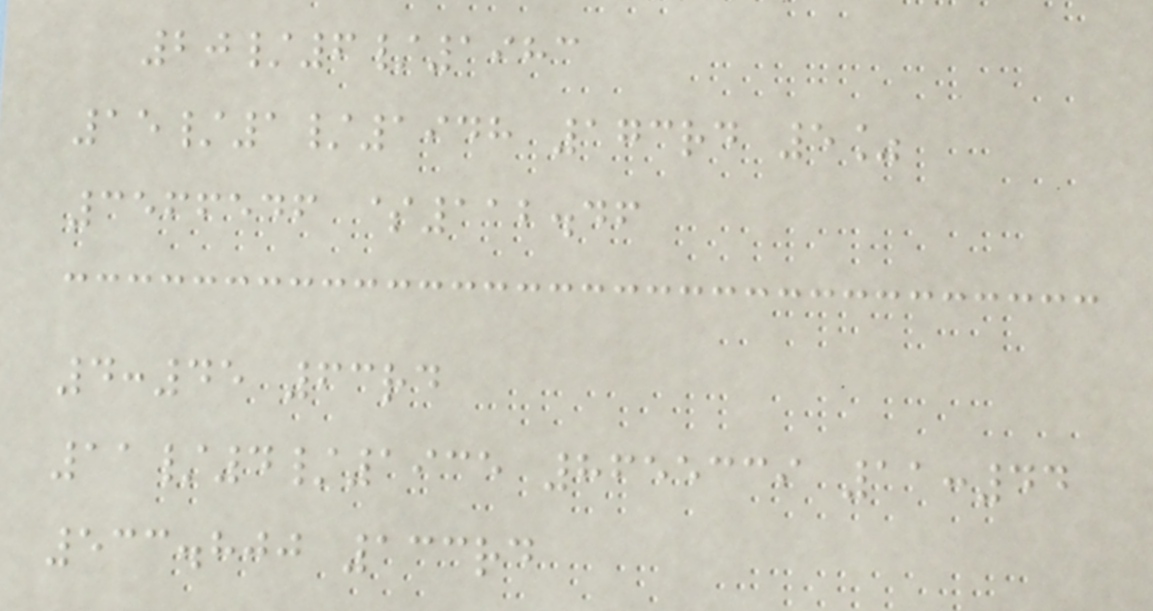20/6/1983
15/1/1948 173rd 5%
3566546 $112.46
4:45 63rd
11/4/1935 8655339 11:44
533.800 133rd
